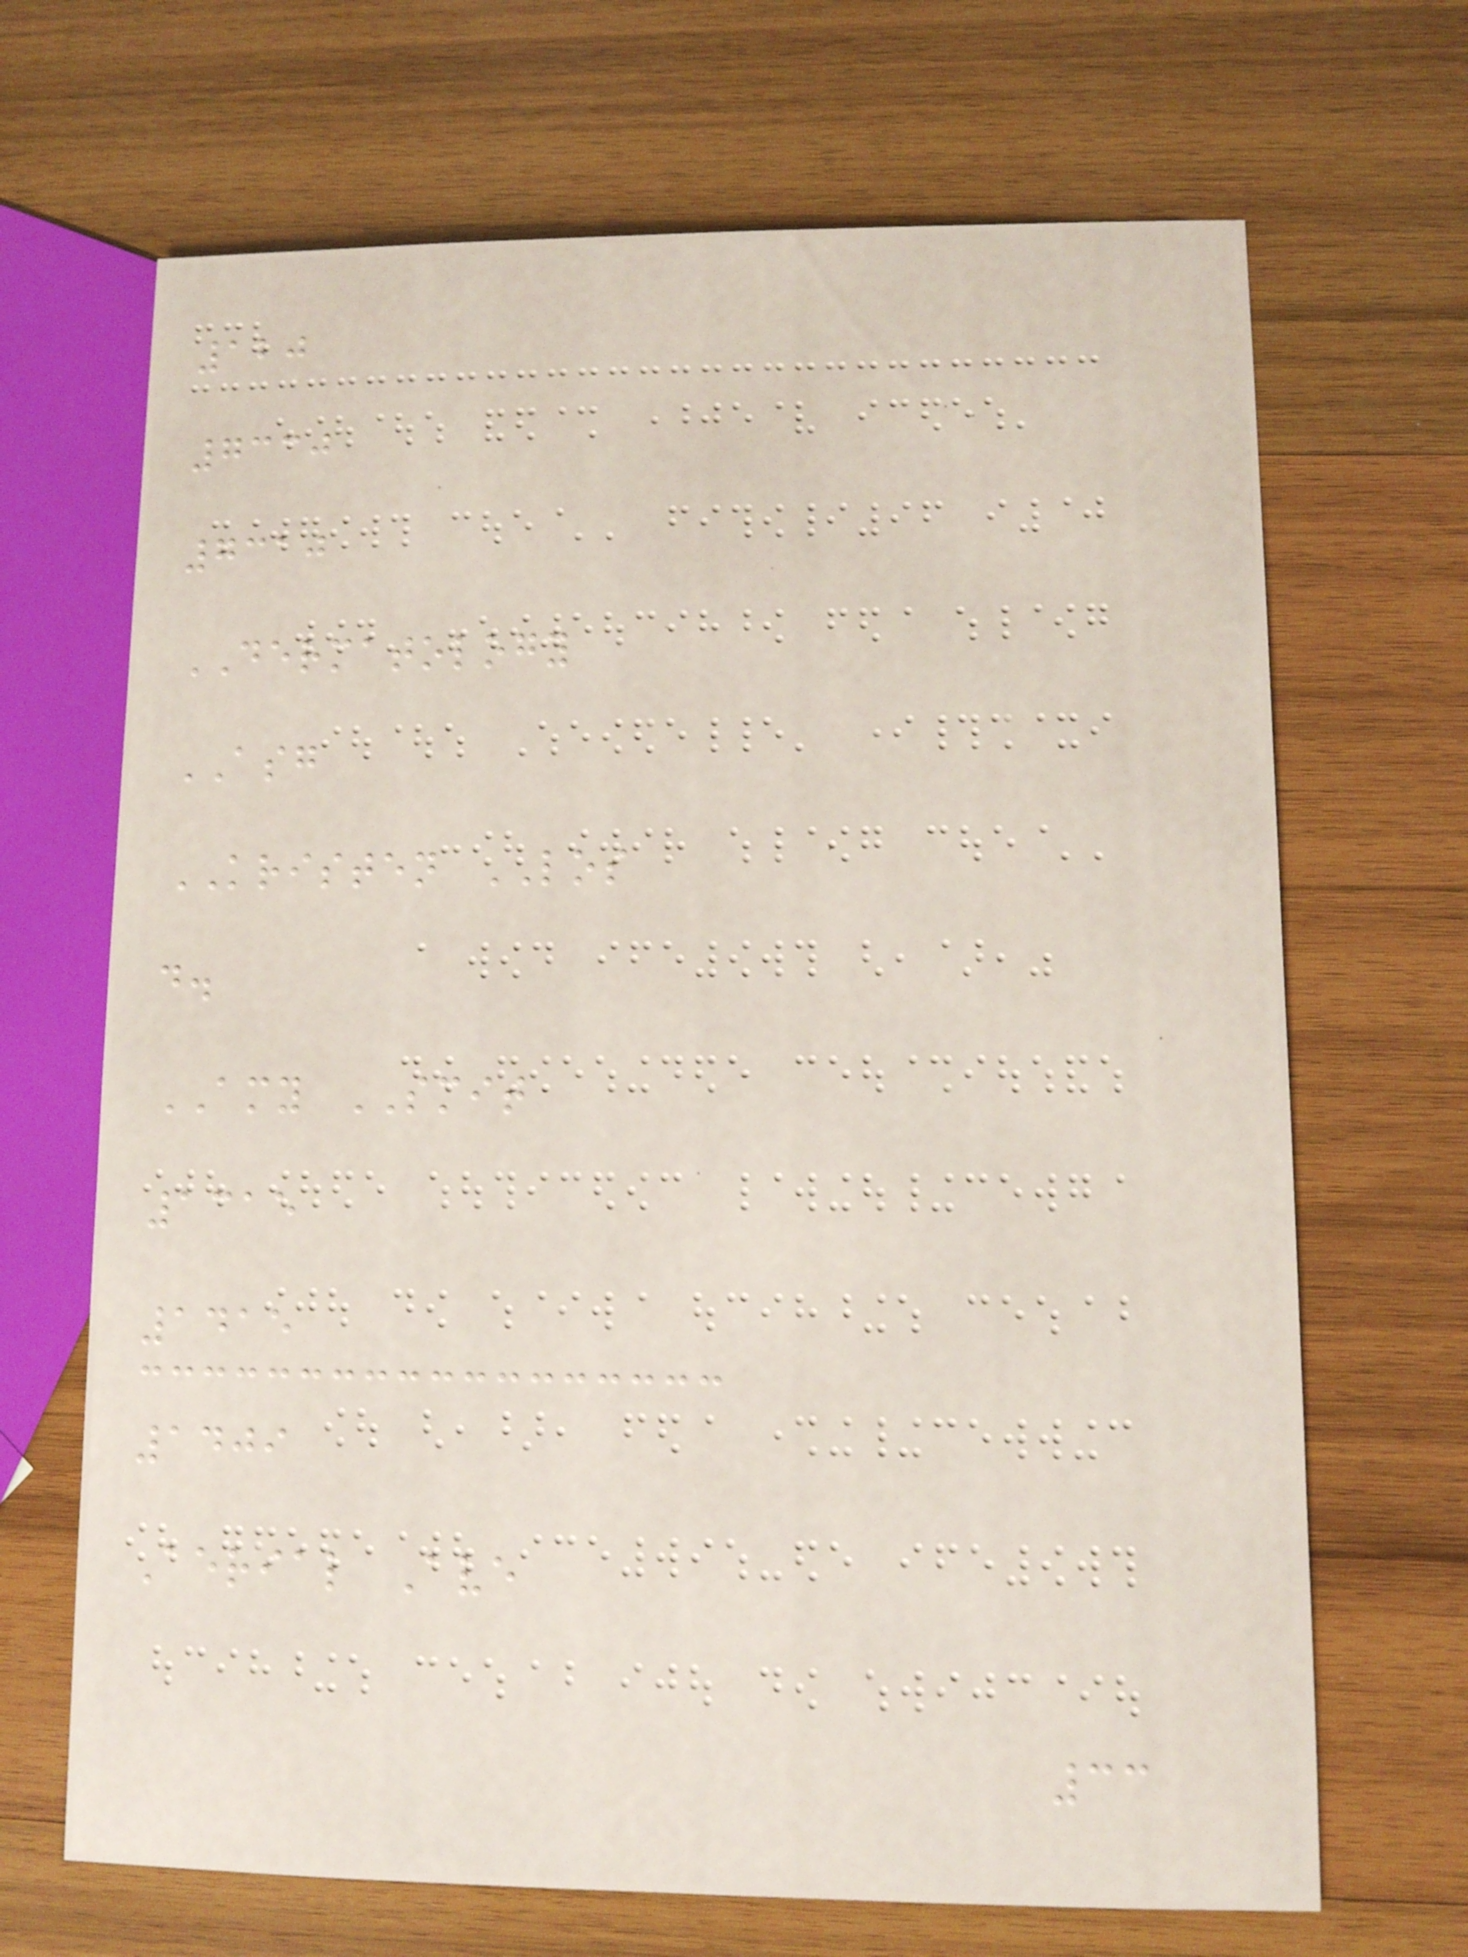120
7330
7310
DERMATOLOGY
ASG
KRISTEN LOS
d.
AMY SMIT
1315
1415
1409
Aerial Ave
33
